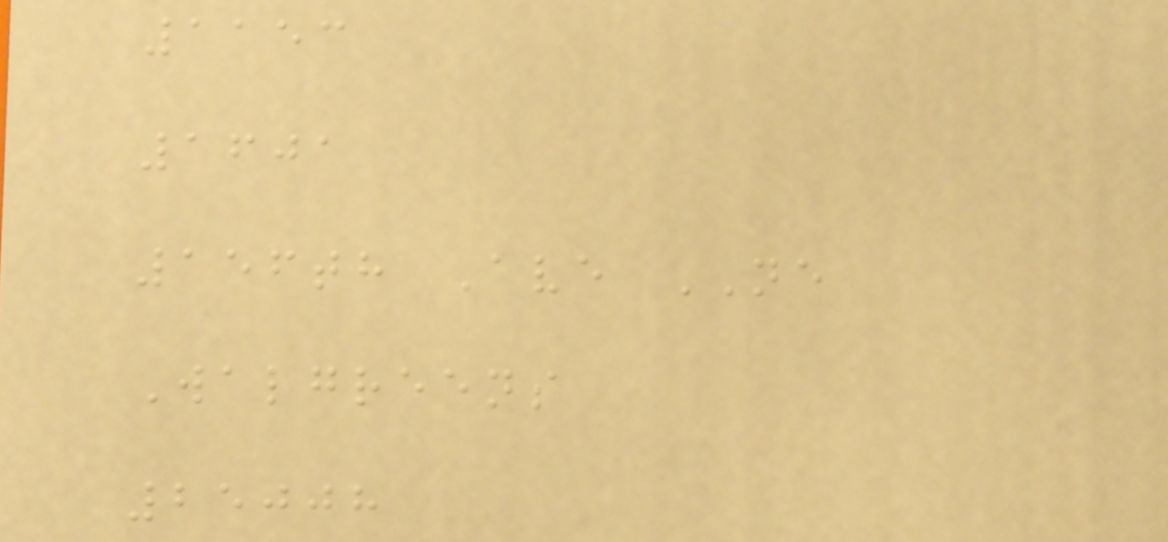1153
1601
156th Ave NE
Walgreens
25008
